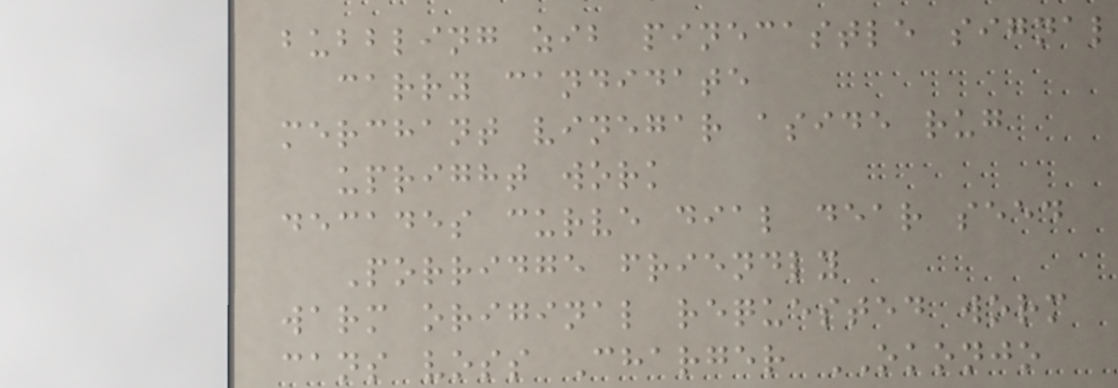bubbling zib pinecastle signal
carry candidate
merchant vinegar aside rug
upright work
decades curve dial dear seed
Porridge friendly
warm original requested worm
cans voss Charger OKONJO
